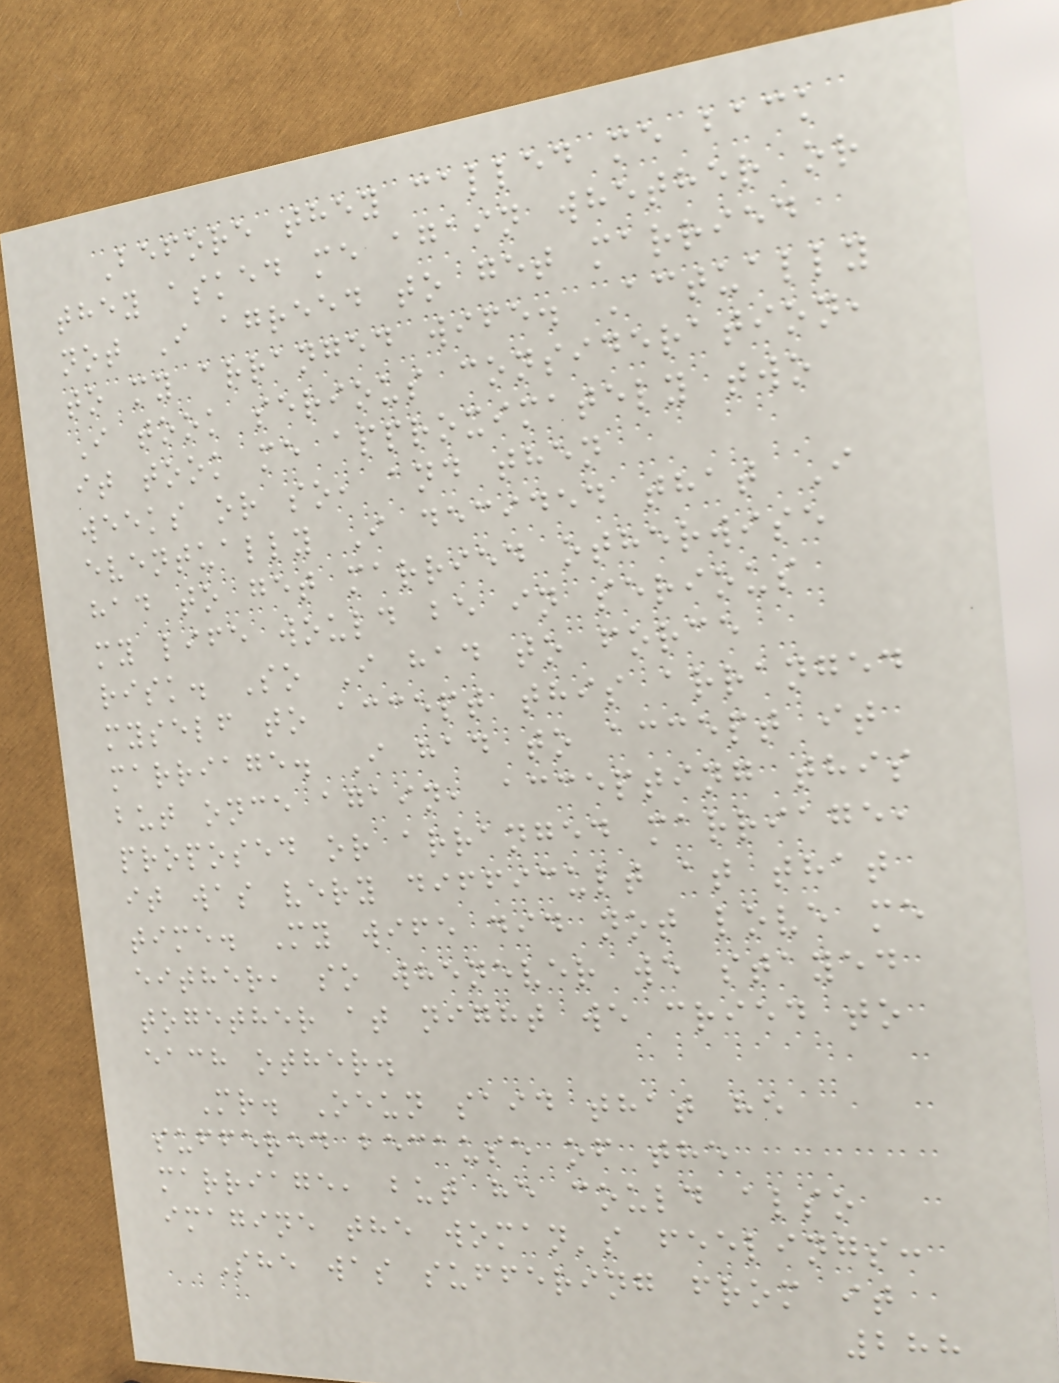Before they called me back
they asked me again whether or
not I agreed to get married
to my arranged wife. Actually
I took serious consideration,
it took me approximately two
weeks or so, and then
eventually I decided that I
had to get married otherwise
my life would be in serious
risk. So I had to force
myself to accept this arranged
marriage. I had to accept it
but once again, accepting this
proposed or arranged marriage,
it was very difficult at that
time. My wife did not love me
either, so whenever we stayed
together at night we cried to
each other.
Mr. Oeun said that he
suffered because of the
marriage, but he could also
imagine the woman's feelings:
She was suffering from it
288
